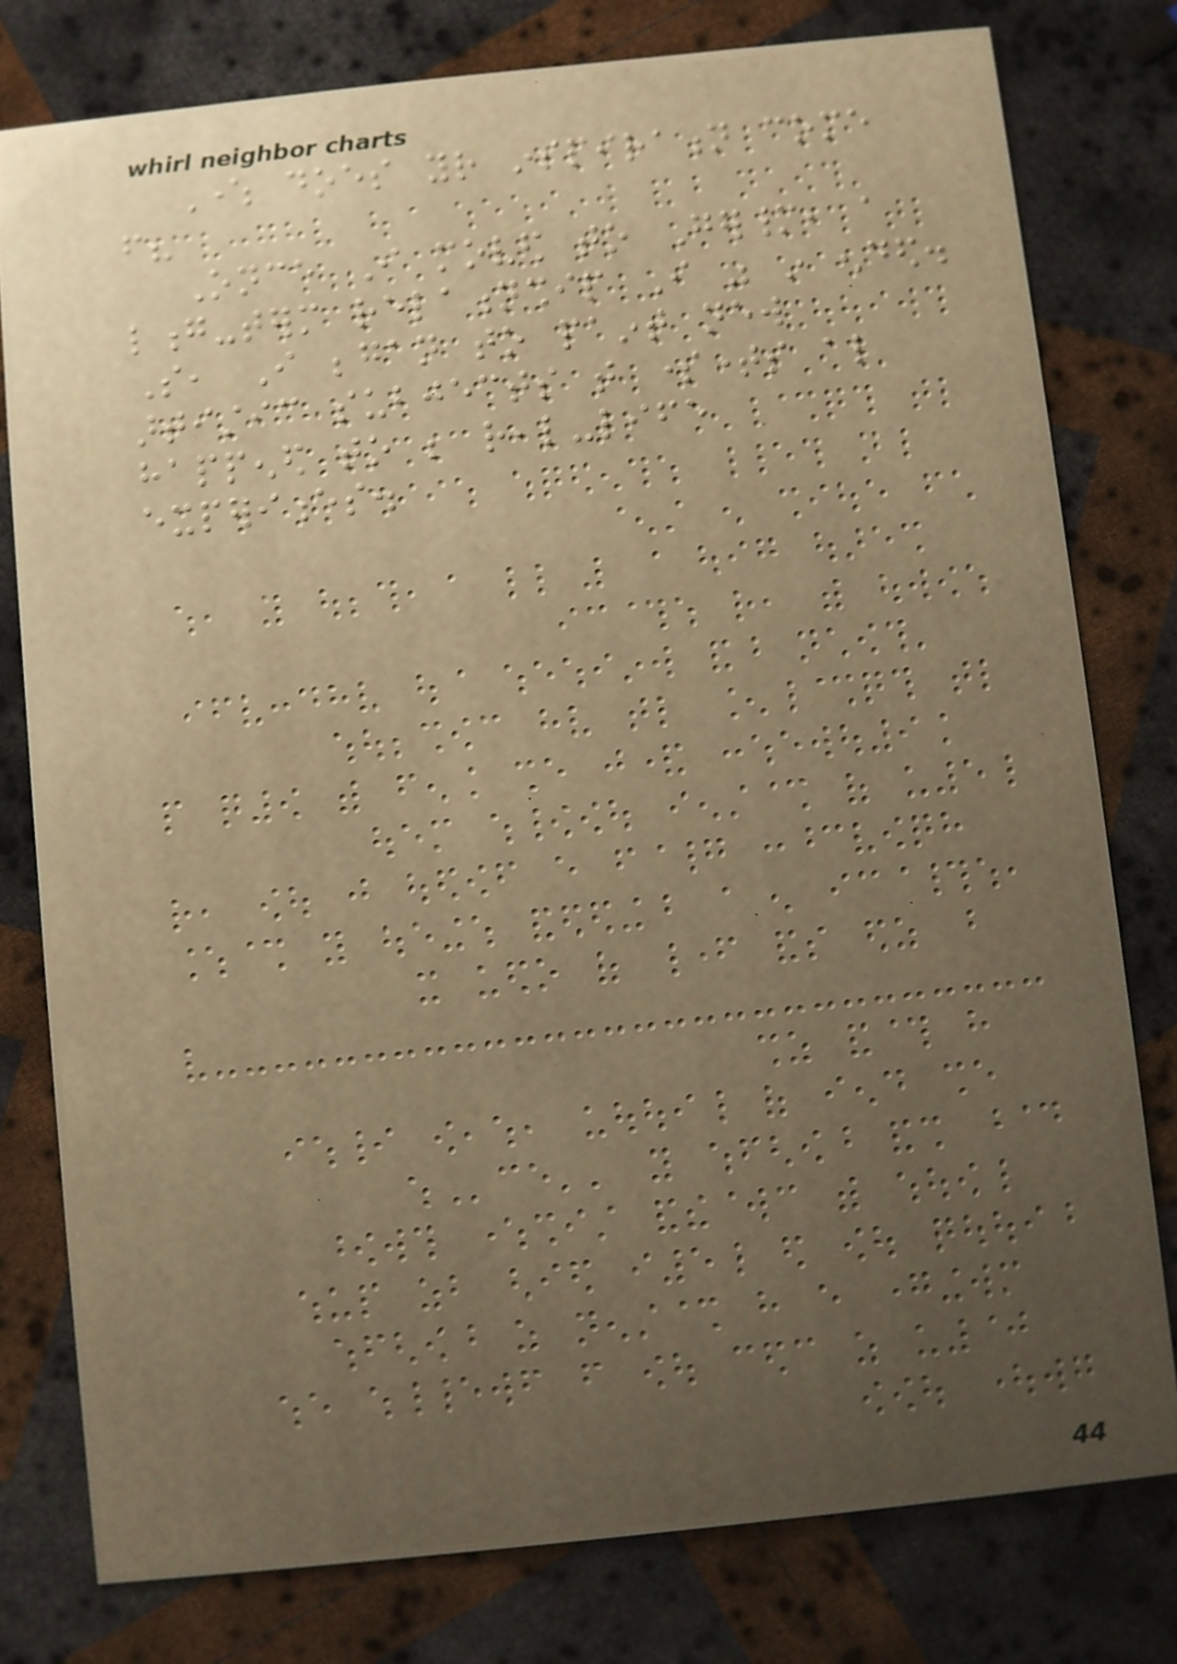Where does your inspiration come
from?
Once I moved to Germany, a
long-term relationship I was in ended.
So, I began to paint new
artistic subjects that sometimes also
happened to be real-life
experiences.
